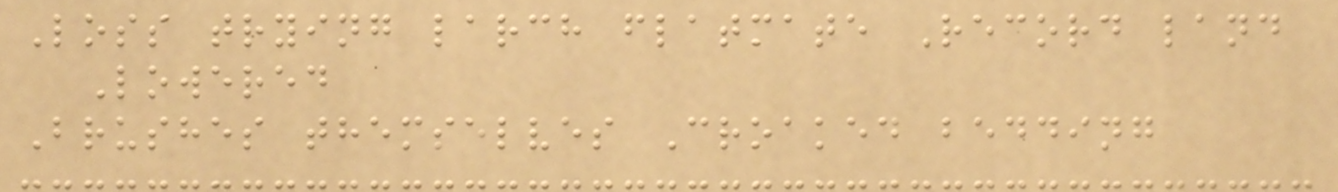Loss trying larch flatmate Record land
Lowered
Brushes themselves Croaked bedding
